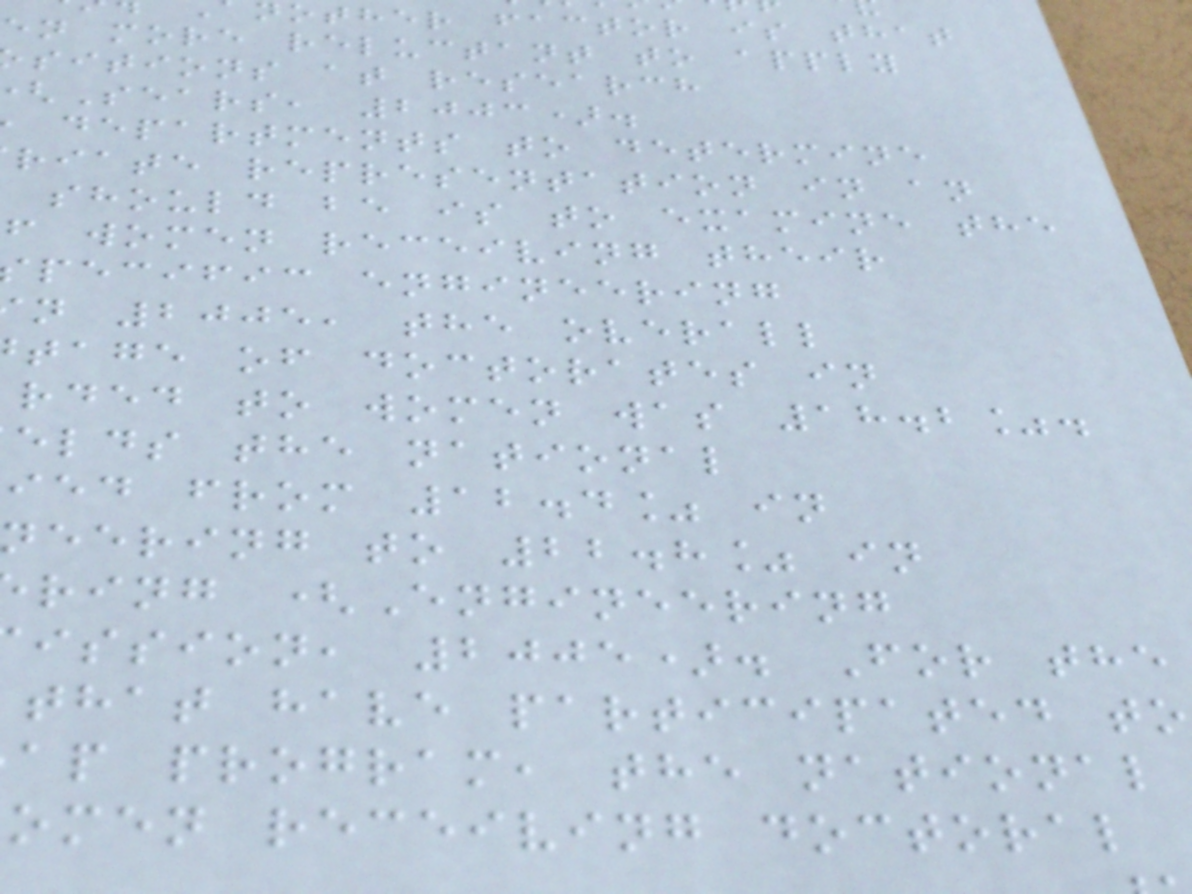other factor is that
en more reluctant to apply
sitions at research
Sears, 2003).
departments to determine
riate representation in an
should be is to examine the
f women receiving their
pecific engineering
n 2005, the overall
tage of doctorates in
rded to women was 18.2%.
elds the national
ied from 12.4% in
eering to 22.8% in
ring (Engineering
ission, 2005). For the
that have participated to
ap program, the national
omen receiving doctoral
